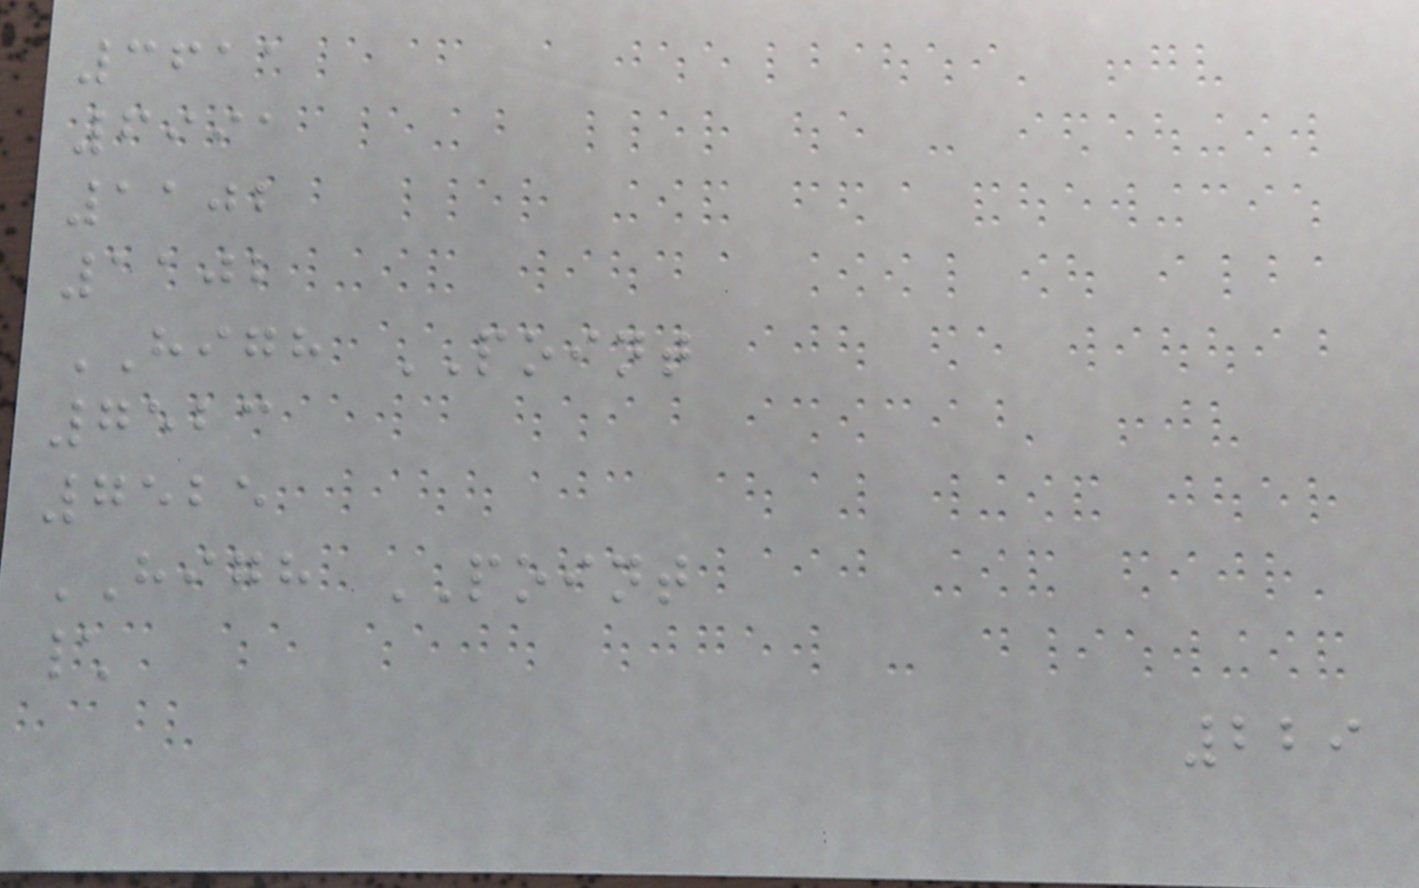3611
6991
1102
1102
HIGH POINT
7523
7525
HIGH POINT
\
229
